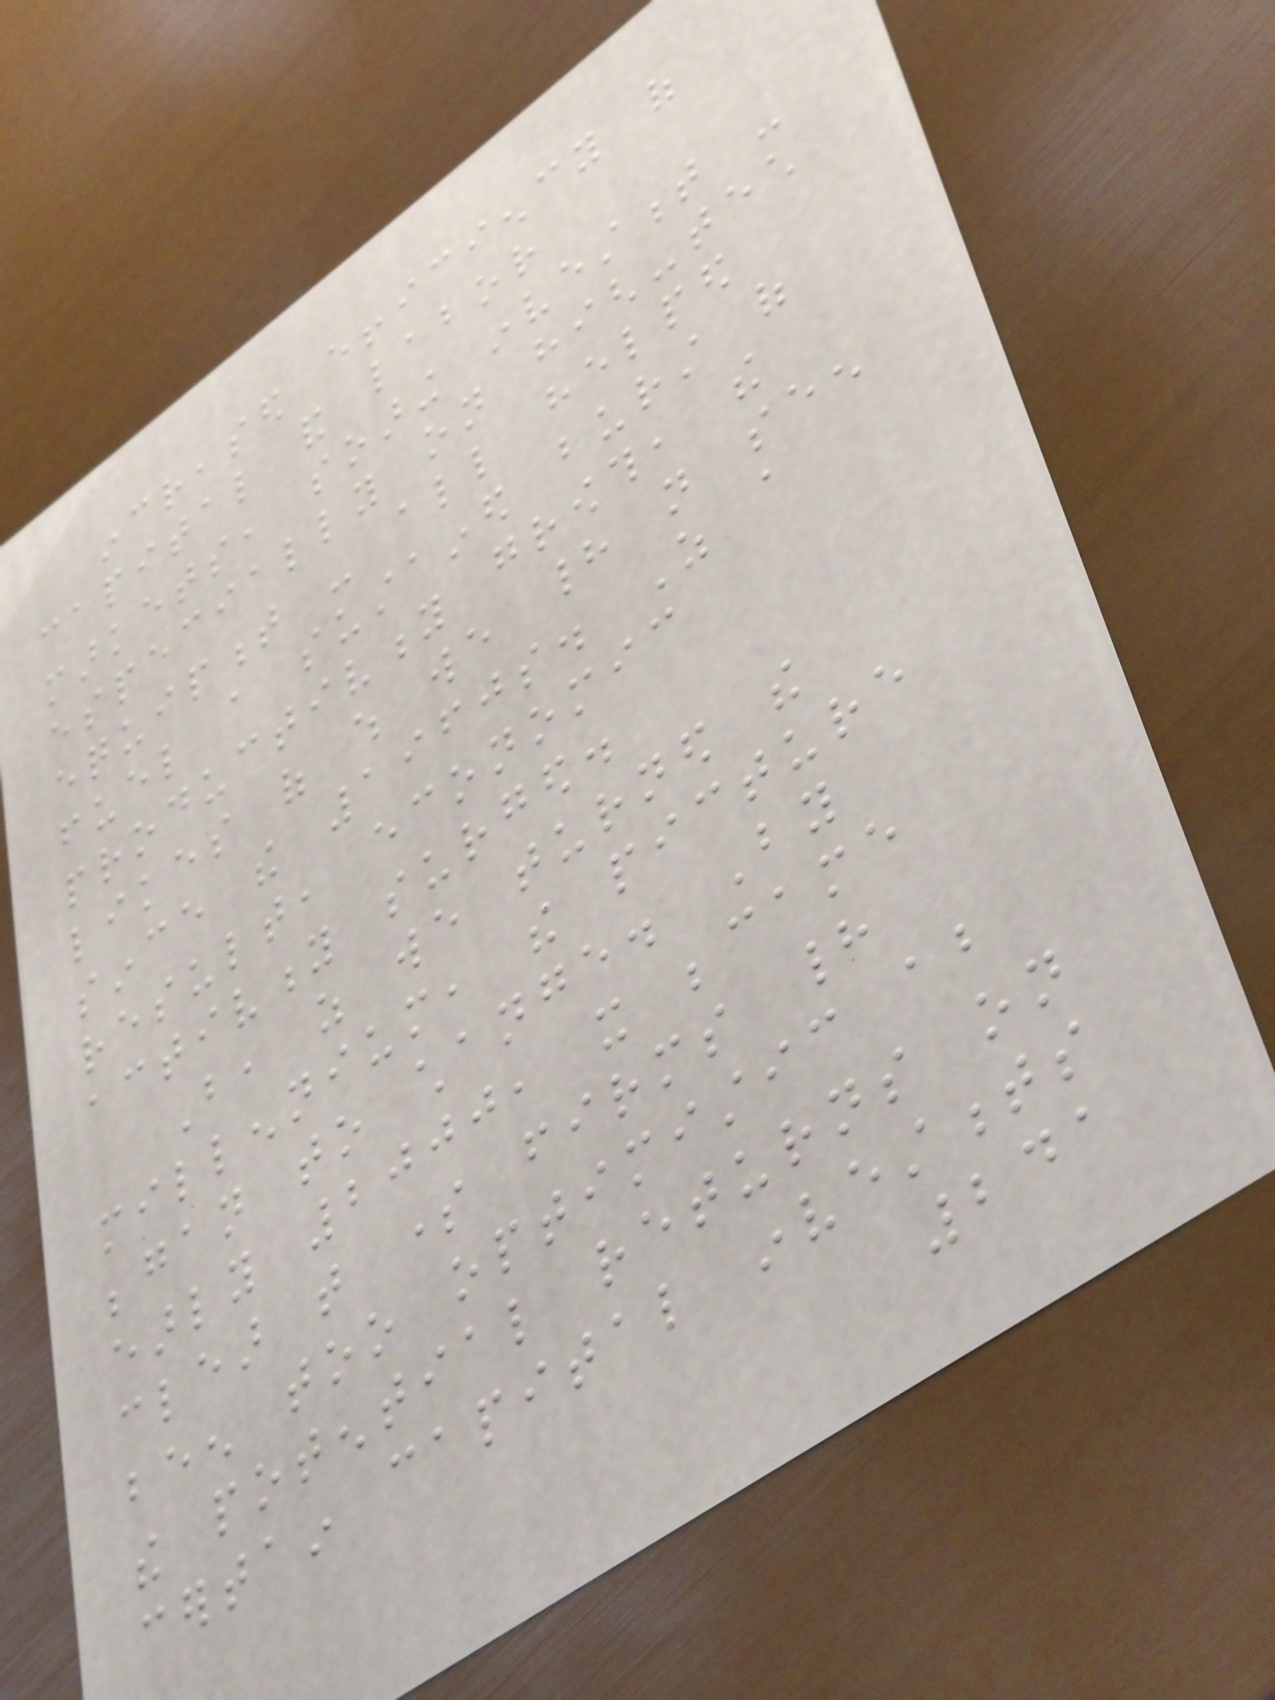increased efficiency of
capital and labor
markets, soaring investment -
especially on high-tech
equipment - all helped
fuel a sustained burst of
productivity growth, the
likes of which we had not seen
since the 1960s. As a
result, economic
activity surged.
But, as we turned the
millennium, the picture
began to change. By
early 2000, it became
clear that some firms had
been too optimistic about
the potential returns on
certain capital investments
241
